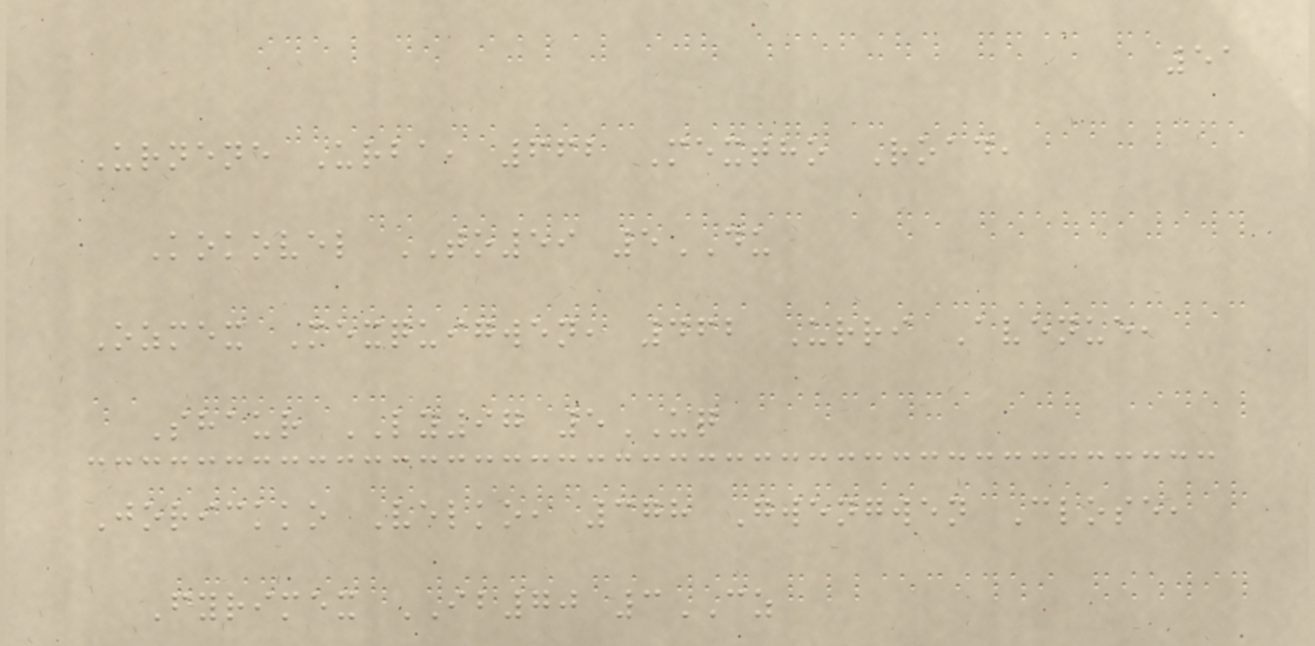51
Urnene Urba, 662 Mextho Road,
Kokovel TO59 5DU
Ozmex Mexquigwen, 462 Urri Avenue,
Shaur LY97 5UQ
Jorickko Velko, 378 Gwengwen Close,
Fyrimex IB70 3CZ
